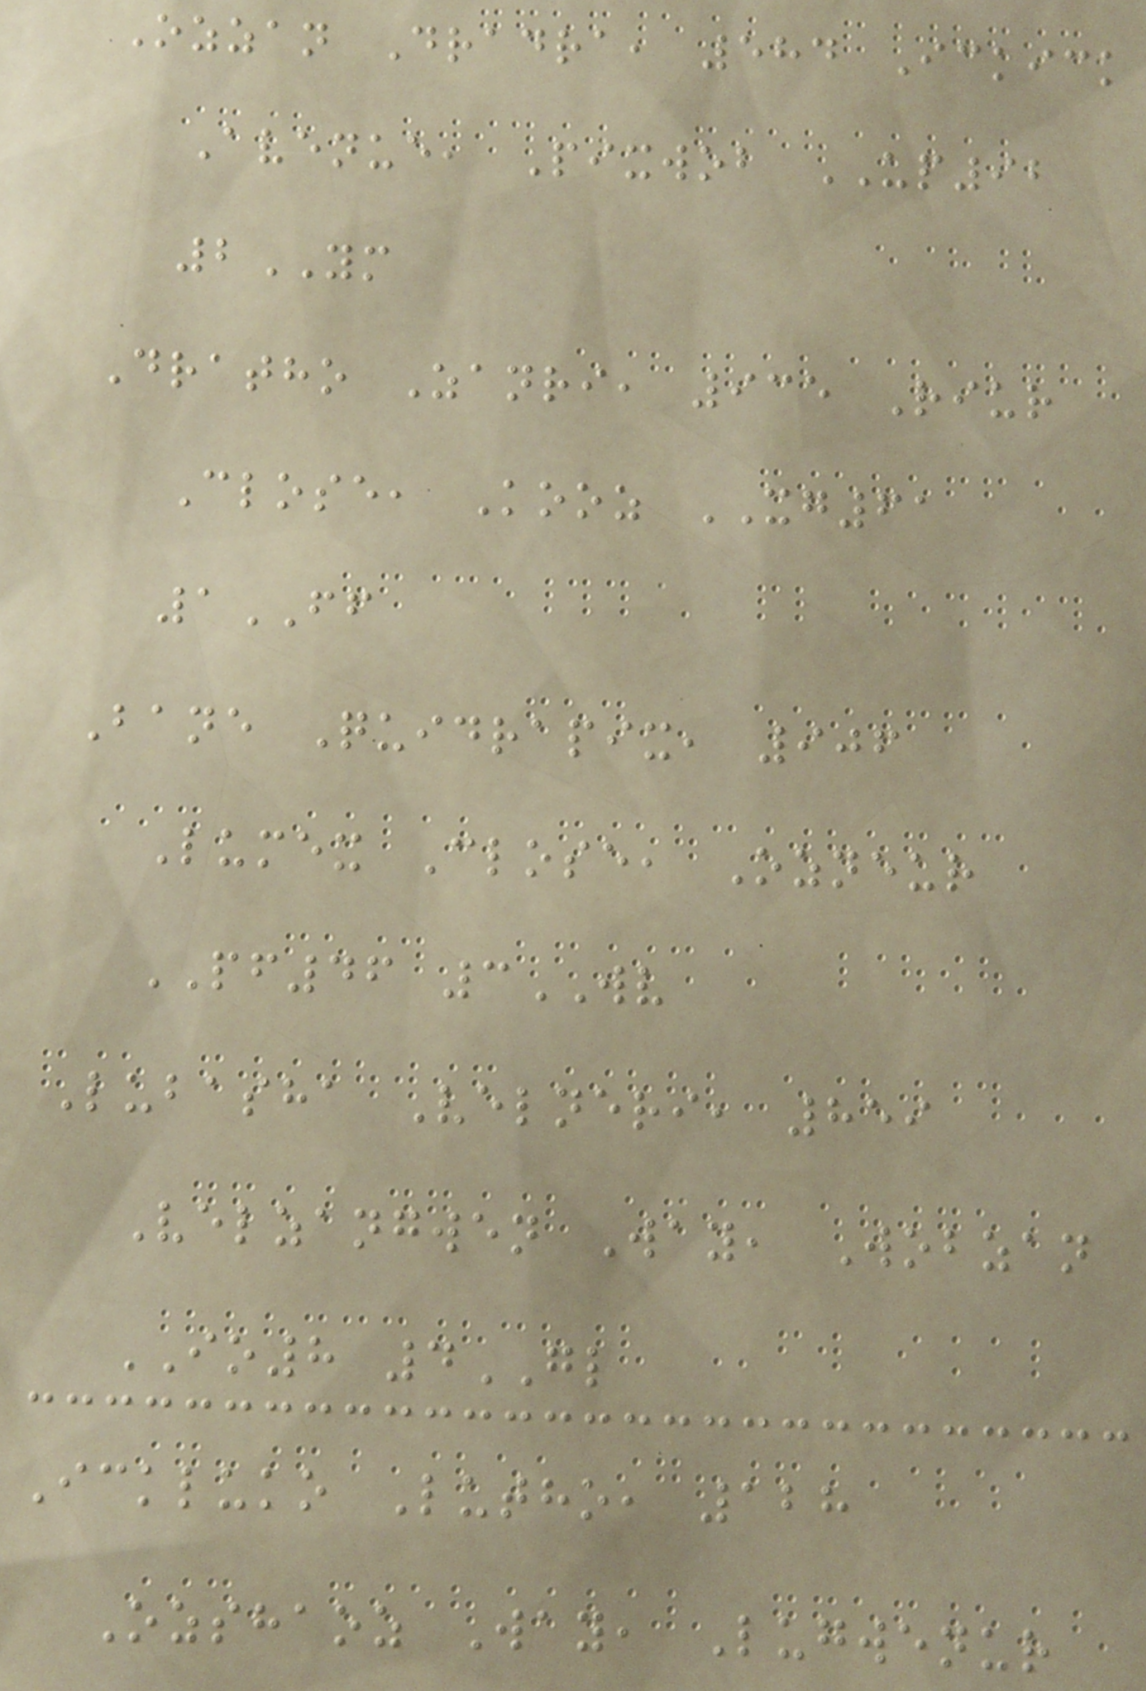Ozzan Dradra, 584 Ickick
Avenue, Pixwob UP92
2YM
Dratho Zanri, 935 Riur
Close, Kooz XG61
1FF
Bane Quidrapix, 906
Lumex Close, Ozneur
PF46 3WV
Lubasha Velneri, 859
Velzangwen Way, Wobzan
IO8 4GL
Ickluko Lutho, 128
Ozshaoz Way, Lugwenur
